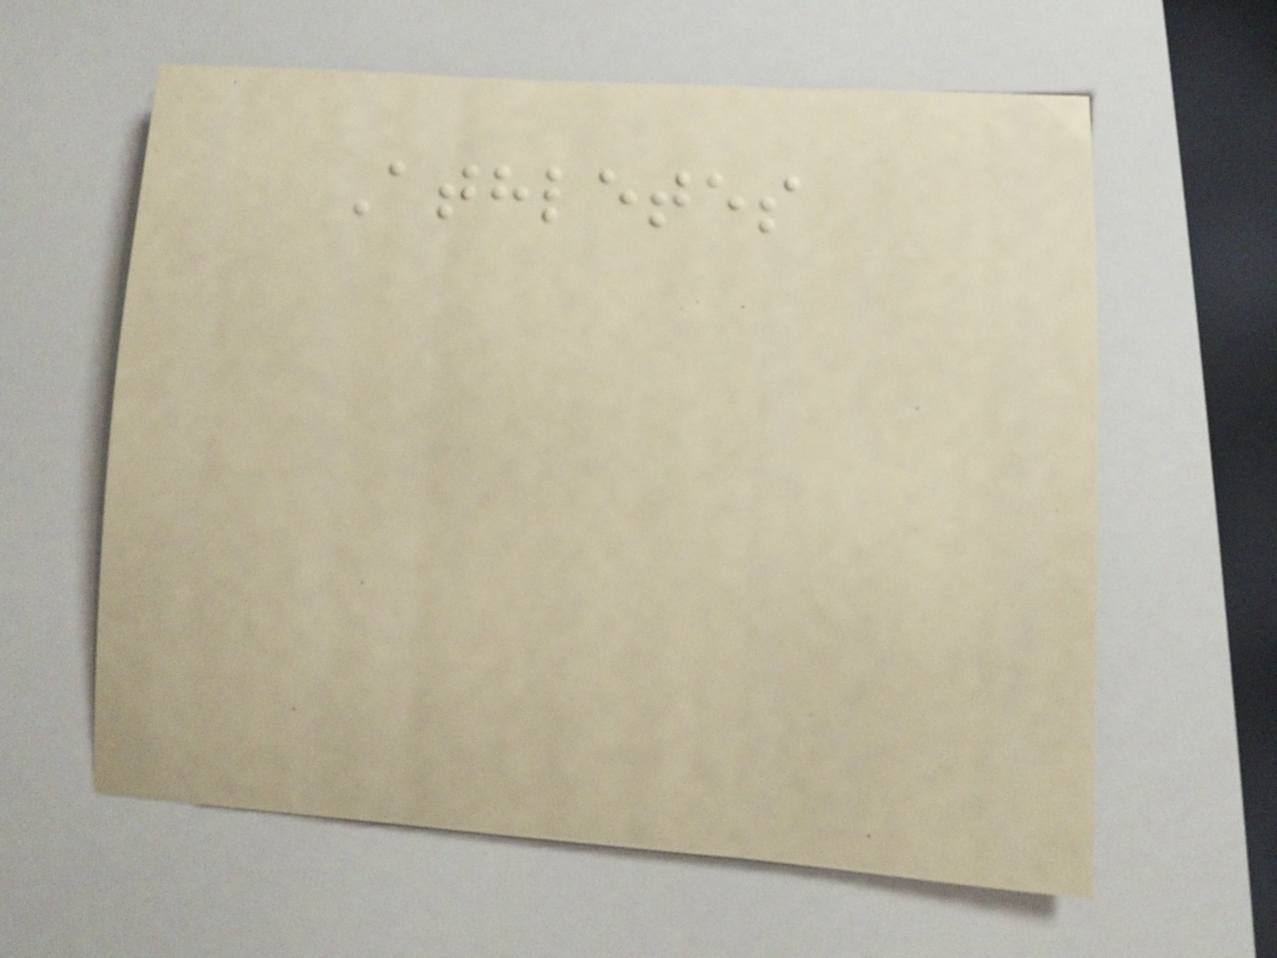Athletes
